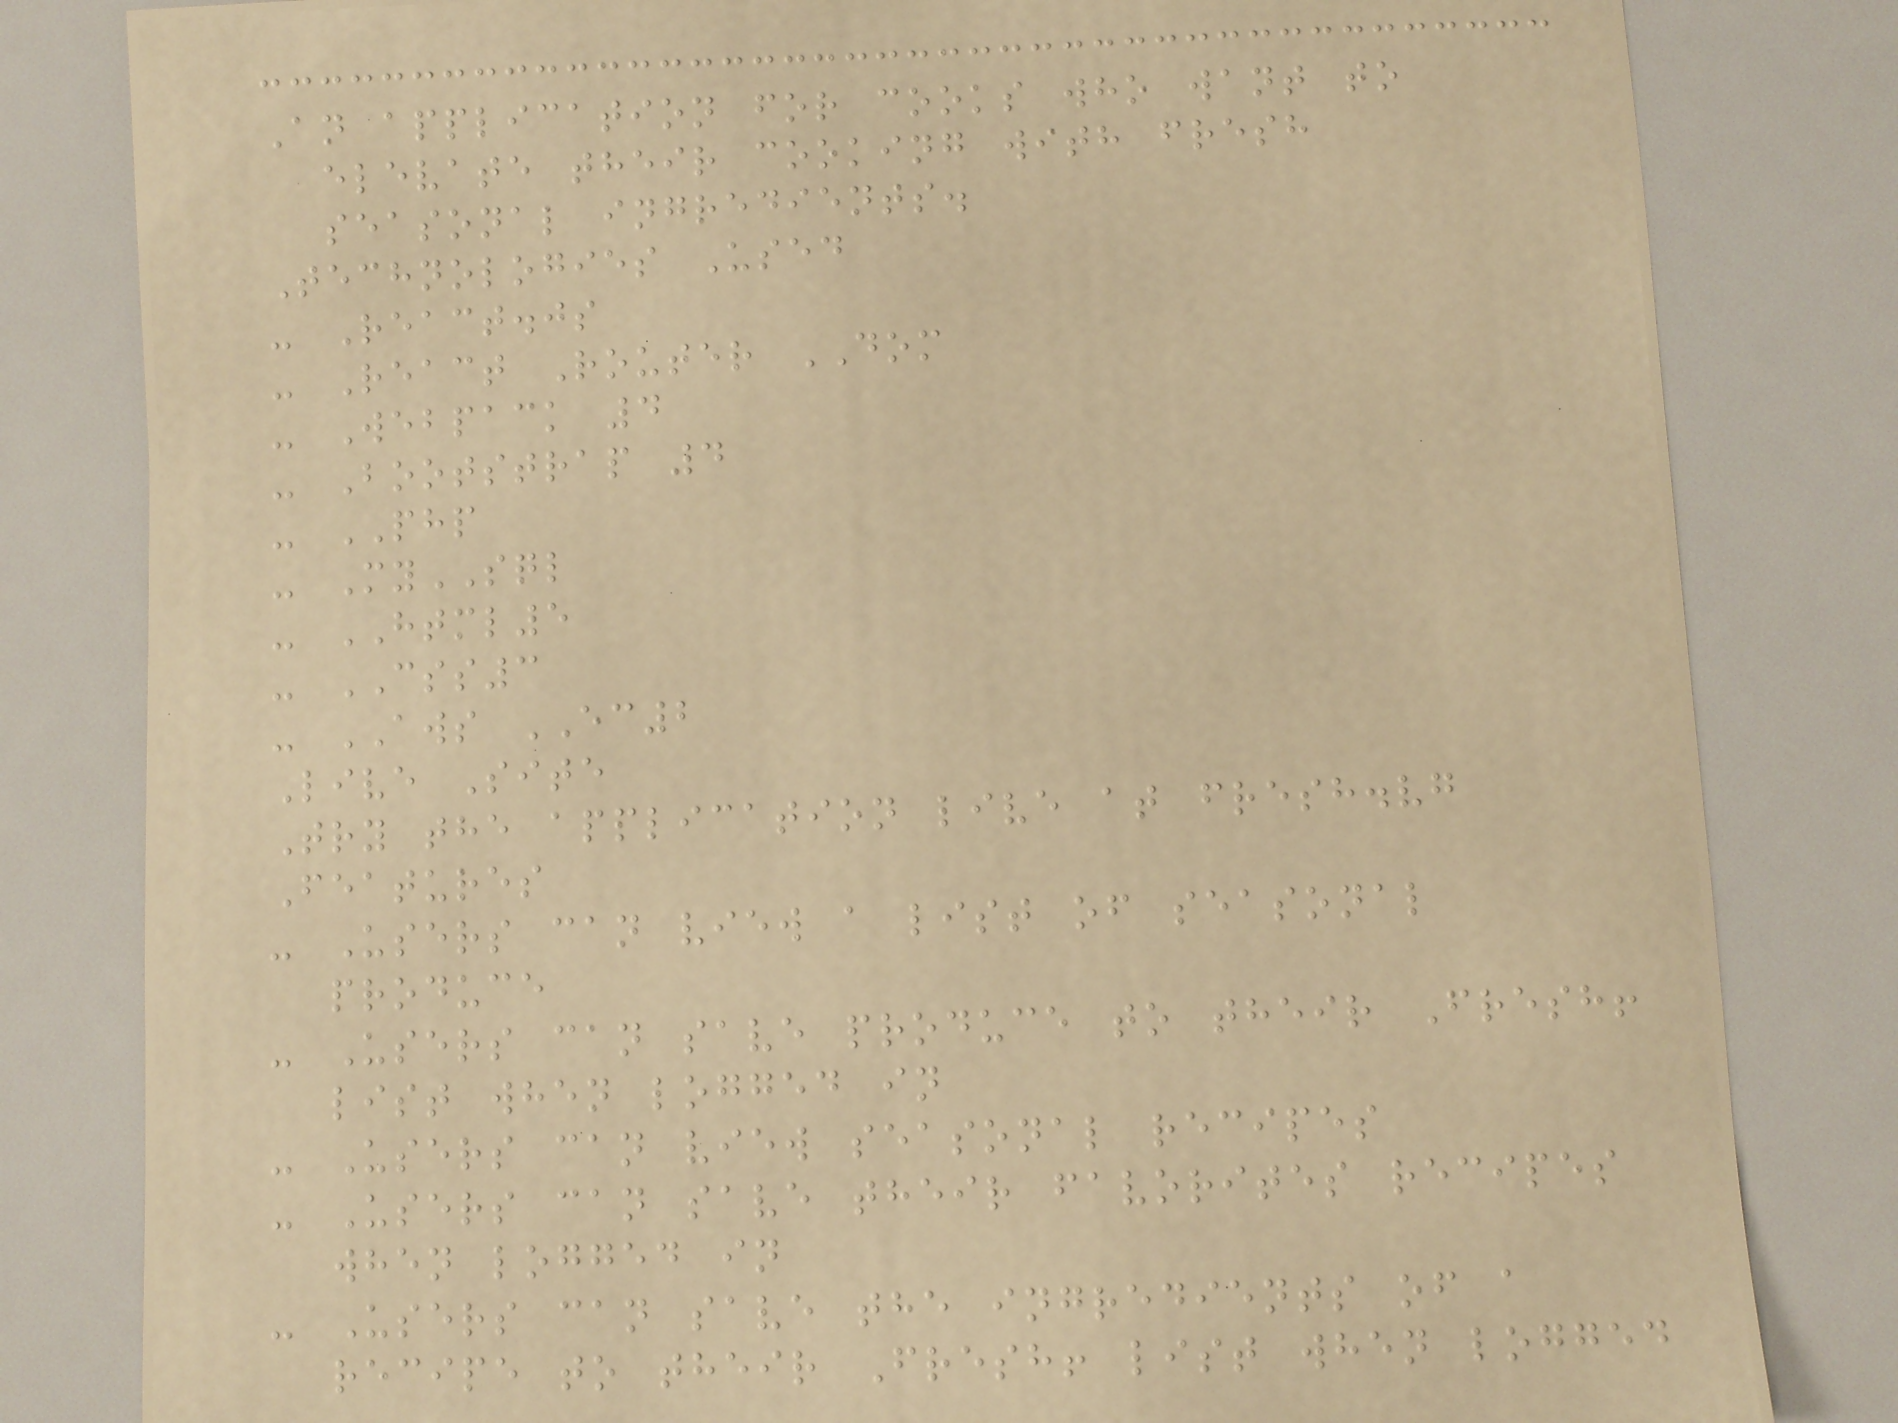An application for cooks who want to
elevate their cooking with fresh
seasonal ingredients.
Technologies Used
- React.js
- React Router DOM
- Webpack 4
- Bootstrap 4
- PHP
- MySQL
- HTML5
- CSS3
- AWS EC2
Live Site
Try the application live at fresh.vg
Features
- Users can view a list of seasonal
produce
- Users can save produce to their Fresh!
list when logged in
- Users can view seasonal recipes
- Users can save their favorites recipes
when logged in
- Users can save the ingredients of a
recipe to their Fresh! list when logged
